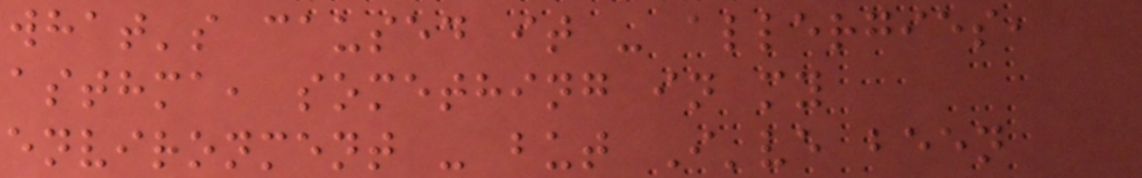what's caused it - allergies,
asthma, something in my
environment - but I've been
